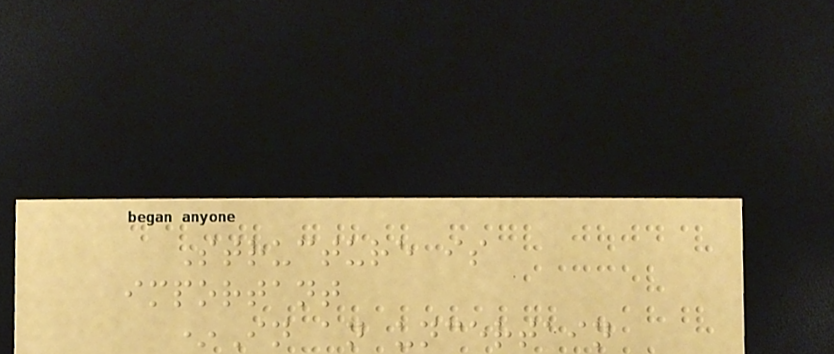Structure is
important
*In an uncertain
